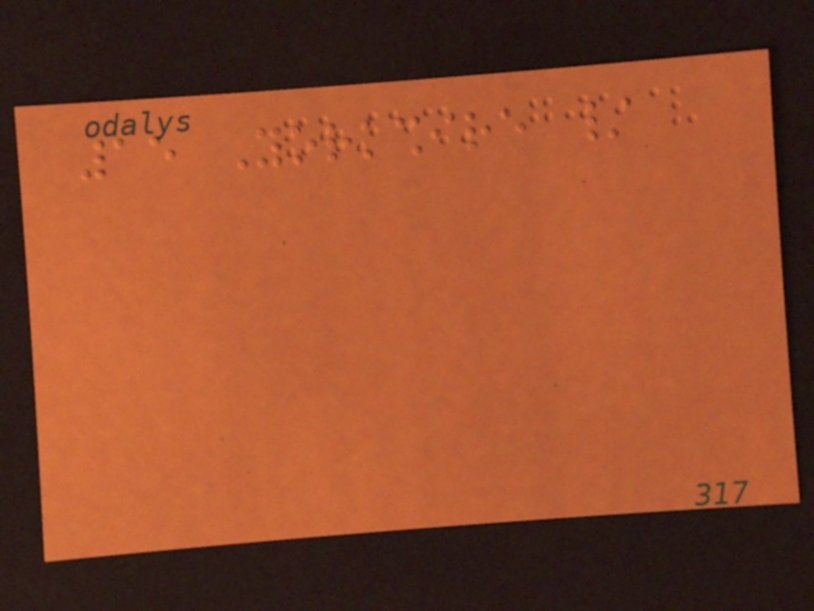15 Yorkshire /
